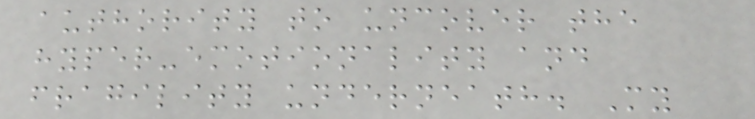authority to uncover the
hyper-emotionality and
fragility underneath. My
